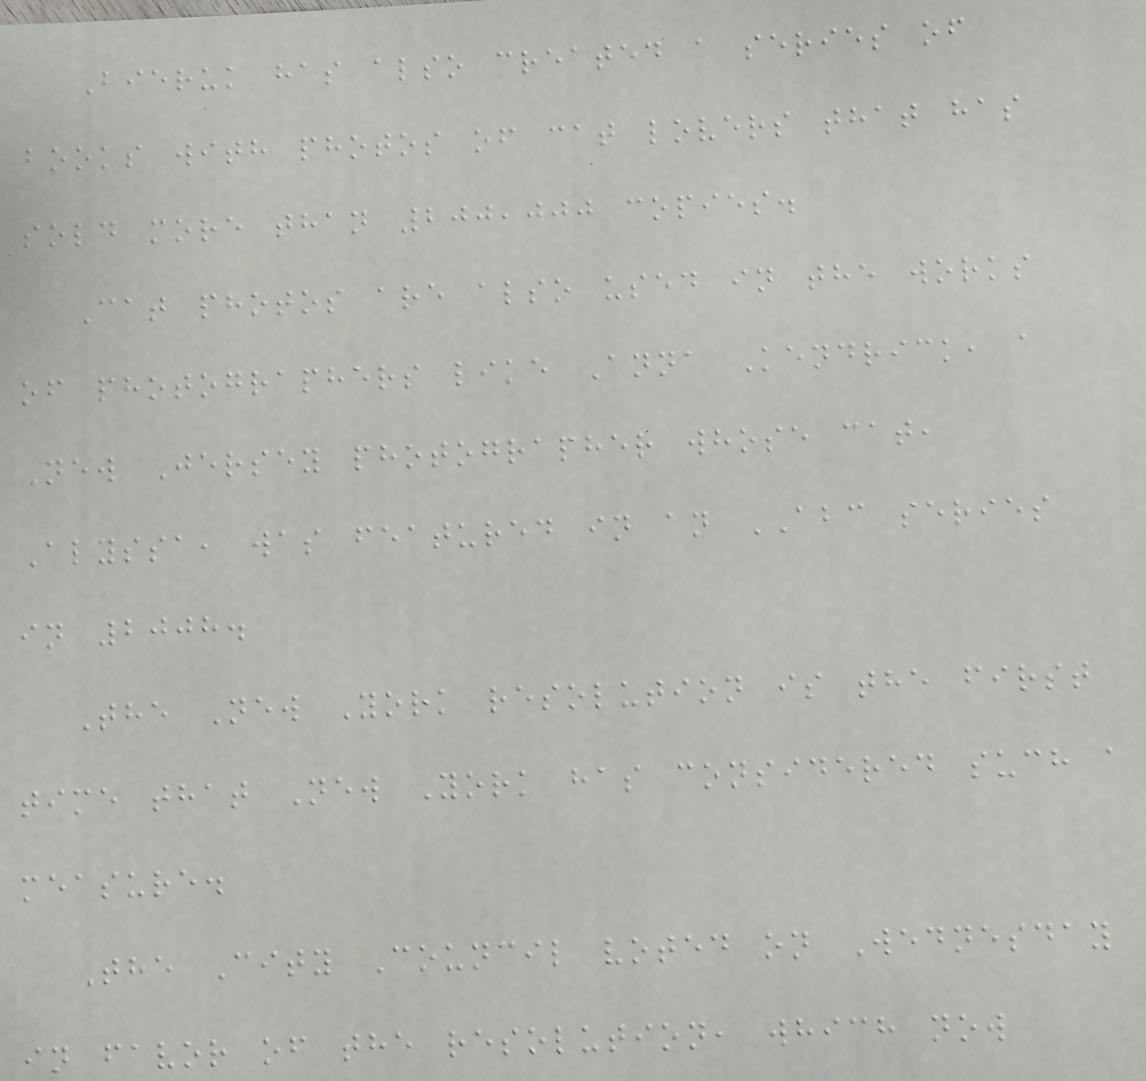Bieruk has also created a series of
books with photos of cat lovers that has
sold more than 200,000 copies.
Cat photos are also used in the works
of photographers like Anna Kendrick, a
New Jersey photographer whose cat,
Alyssa, was featured in an ABC series
in 2008.
The New York resolution is the first
time that New York has considered such a
measure.
The City Council voted on Wednesday
in favor of the resolution, which now
